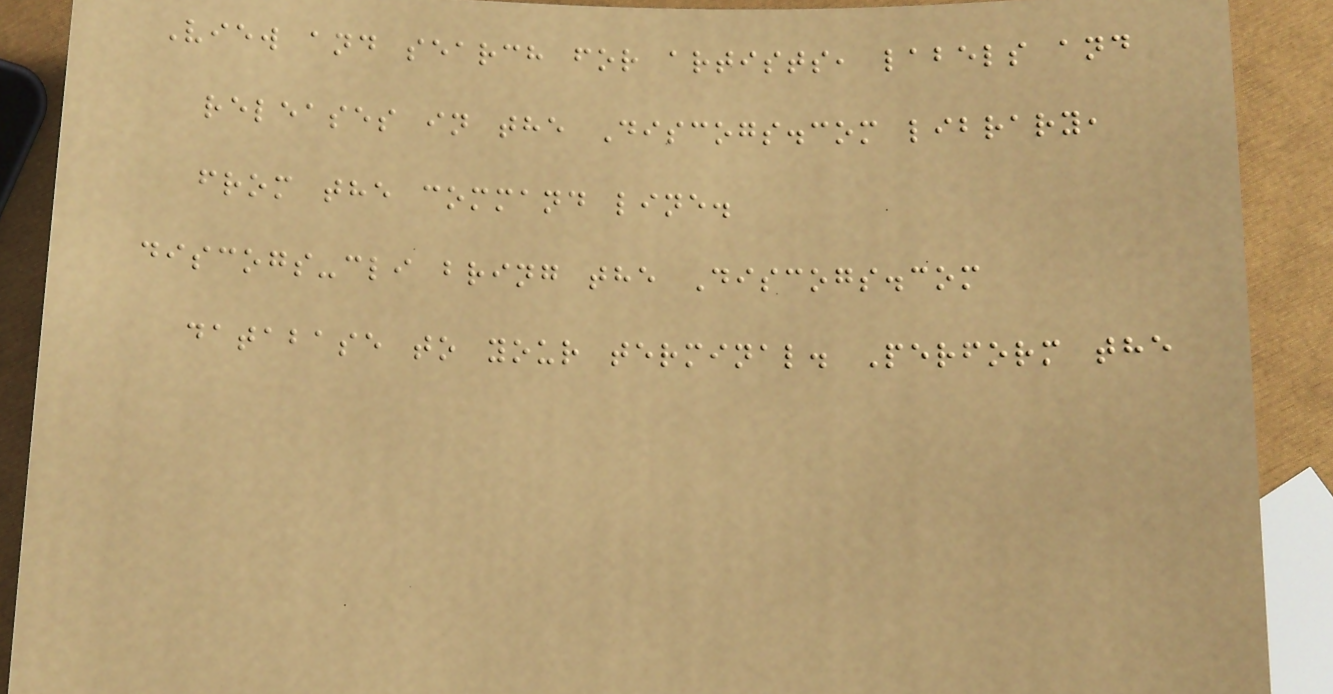View and search for artists, labels and
releases in the Discogs.com library,
from the command line.
discogs-cli bring the Discogs.com
database to your terminal. Perform the
